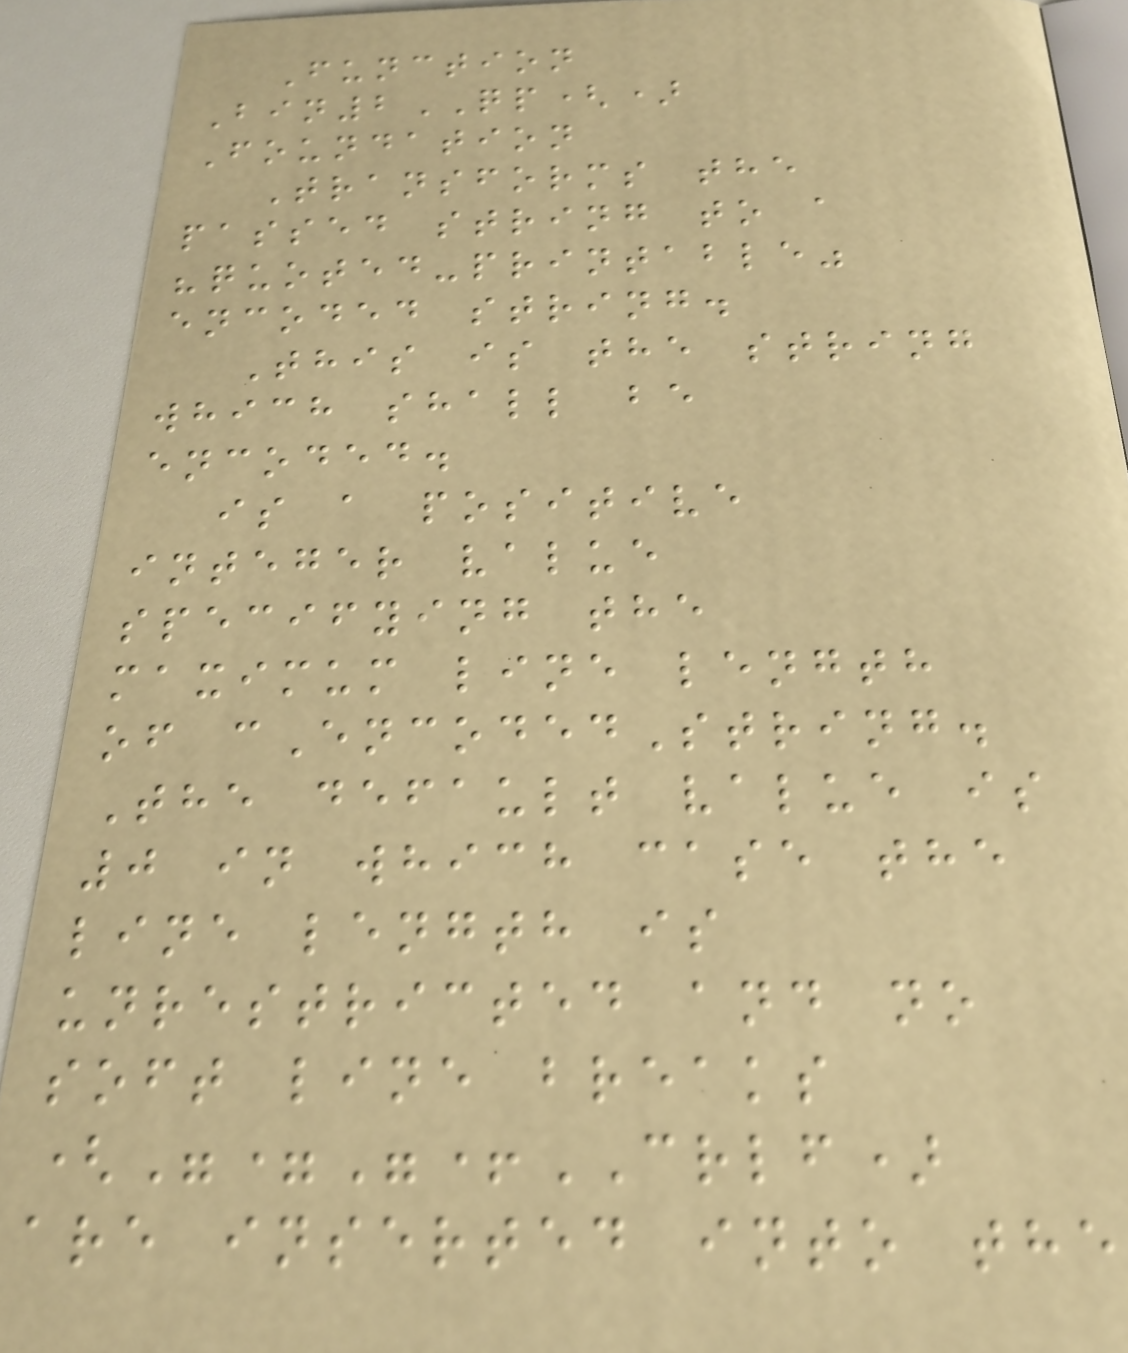Function
Bin2QP()
Foundation
Transforms the
passed string to a
"quoted-printable"
encoded string.
This is the string
which shall be
encoded.
is a positive
integer value
specifying the
maximum line length
of cEncodedString.
The default value is
0 in which case the
line length is
unrestricted and no
soft line breaks
("="+CRLF)
are inserted into the
